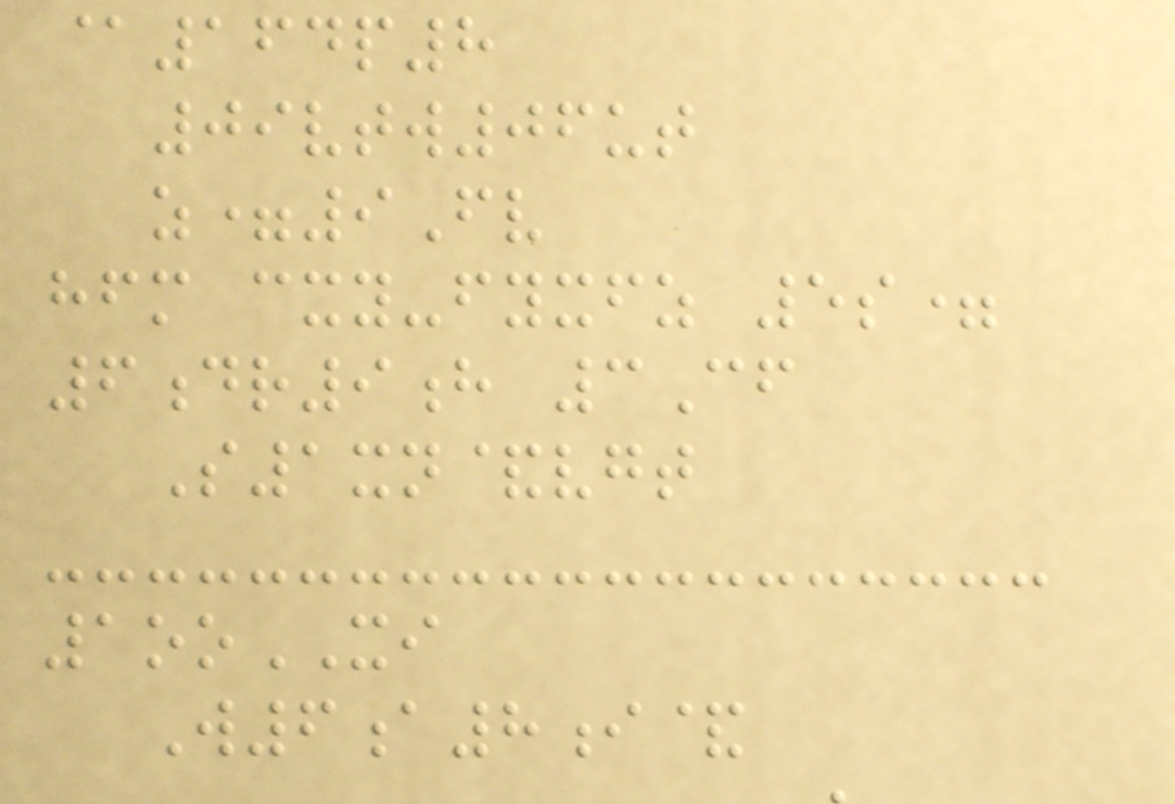@164p8
09vtw06ut
z=9Fv
hfm cxy-fyxfz 5s=
6dr9h 3Cf
S1xn&vgt
1ooXI
W6a8i&
